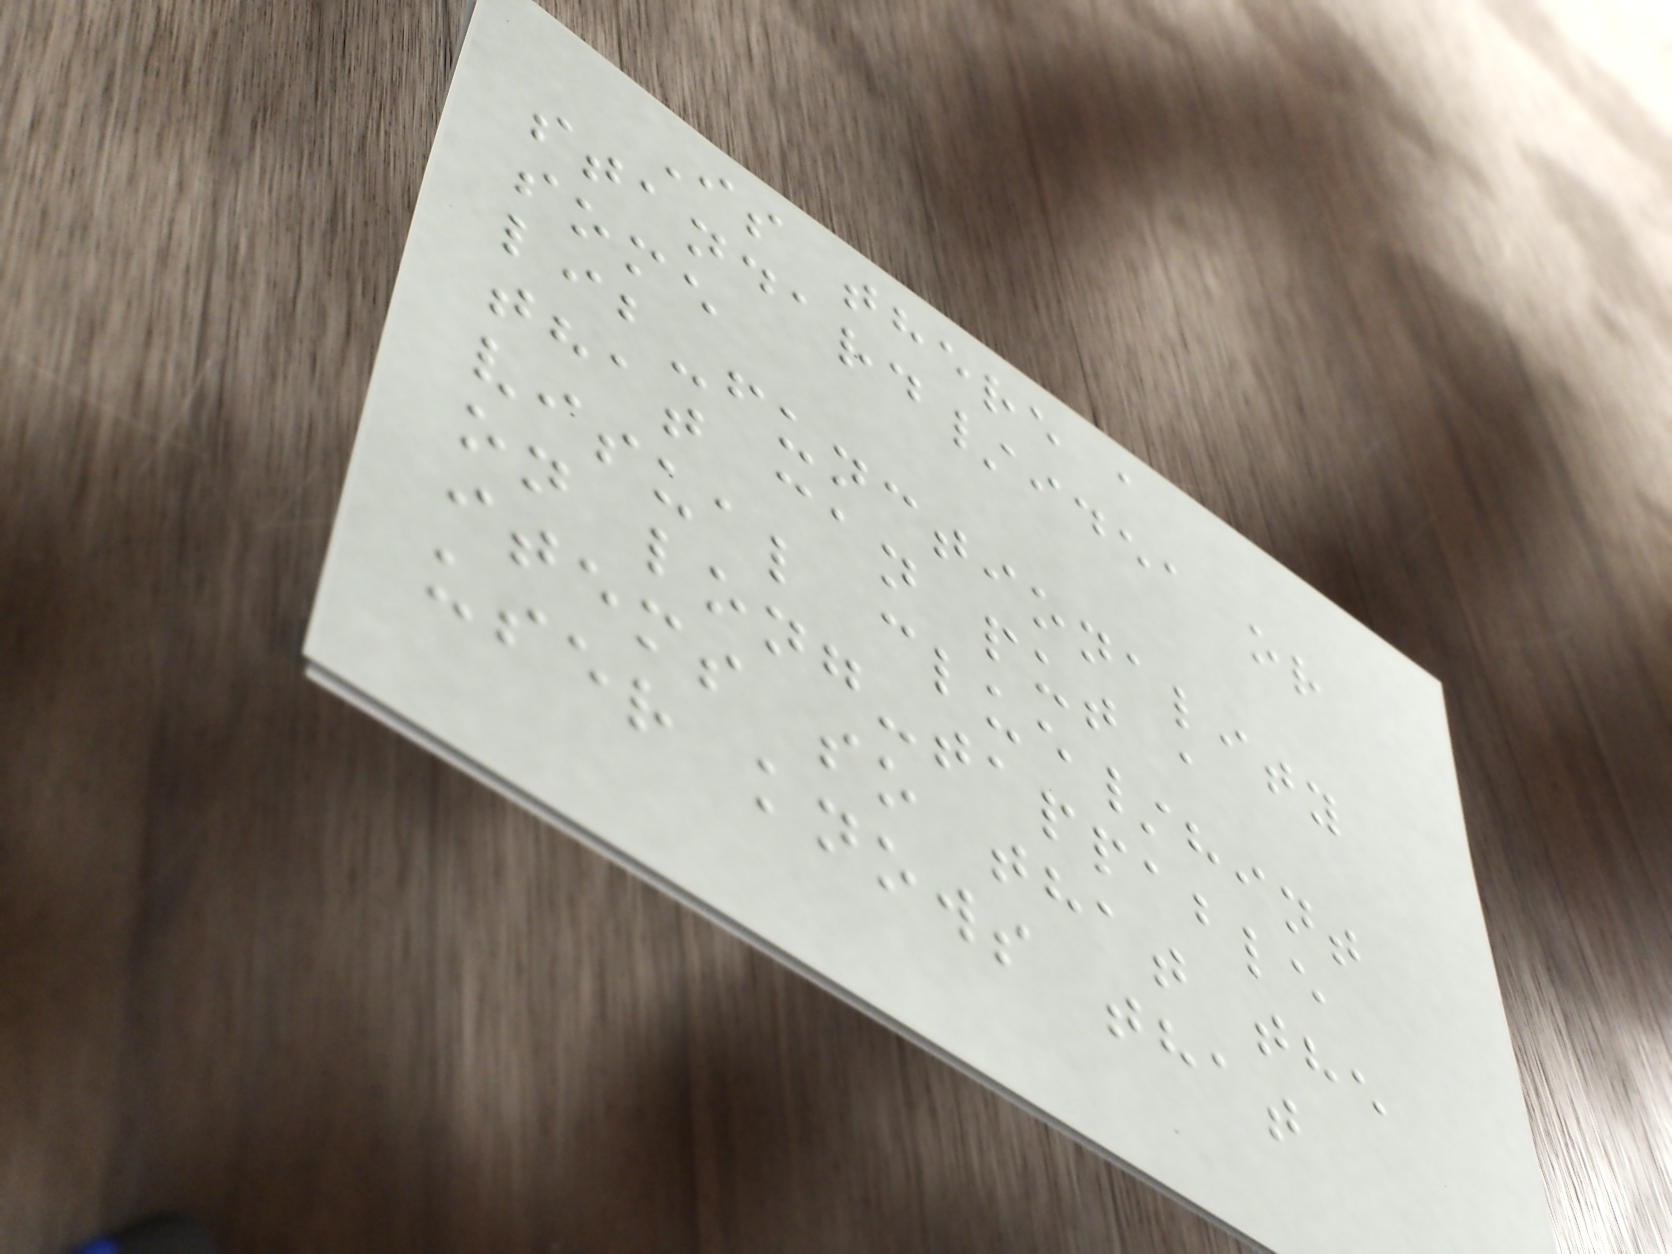Is there a
standard/idea or
some
lib-functionality
that can put a
visual clue/hint
on long-tappable
items so that the
user knows that
